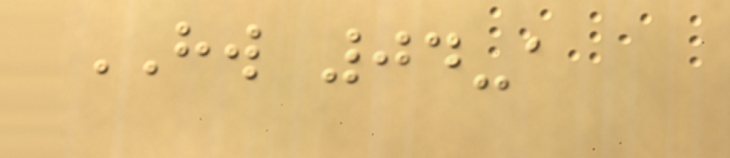HW 04-a
